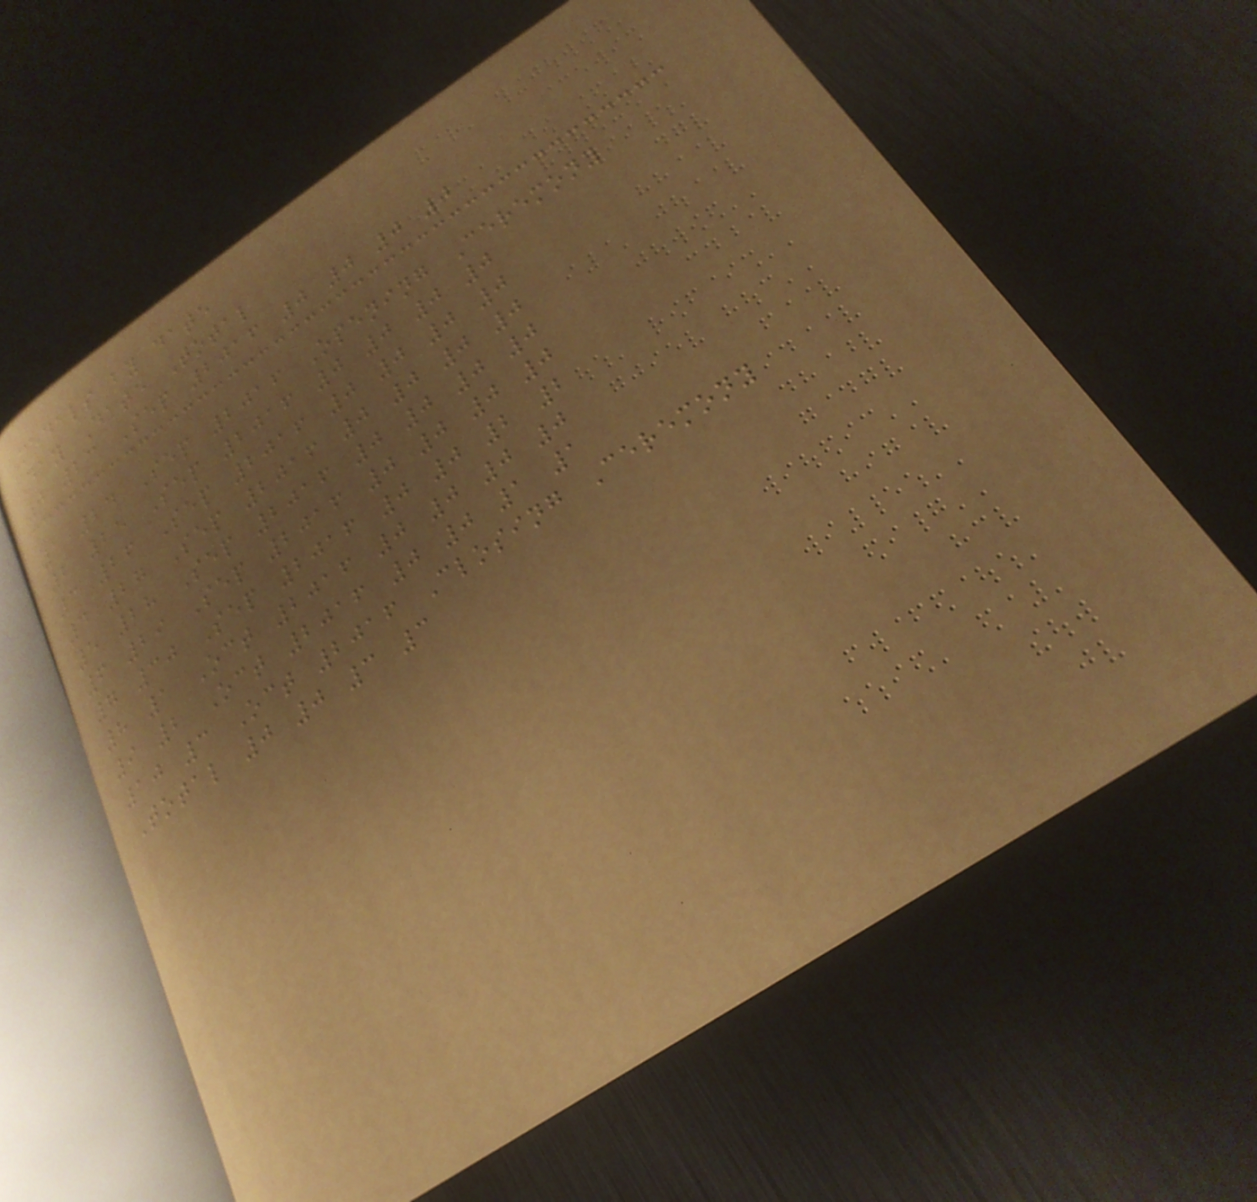Medals by date
Day Date Total
0 23 Sep 2016 0 0 0 0
1 24 Sep 2016 Opening Ceremony
2 25 Sep 2016 0 0 0 0
3 26 Sep 2016 0 0 0 0
4 27 Sep 2016 0 0 0 0
5 28 Sep 2016 0 0 0 0
6 29 Sep 2016 0 0 0 0
7 30 Sep 2016 0 0 2 2
8 1 Oct 2016 0 0 0 0
9 2 Oct 2016 0 0 1 1
10 3 Oct 2016 Closing Ceremony
Total 0 0 3 3
